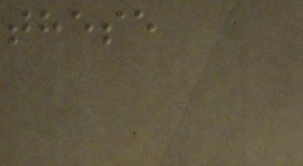these
